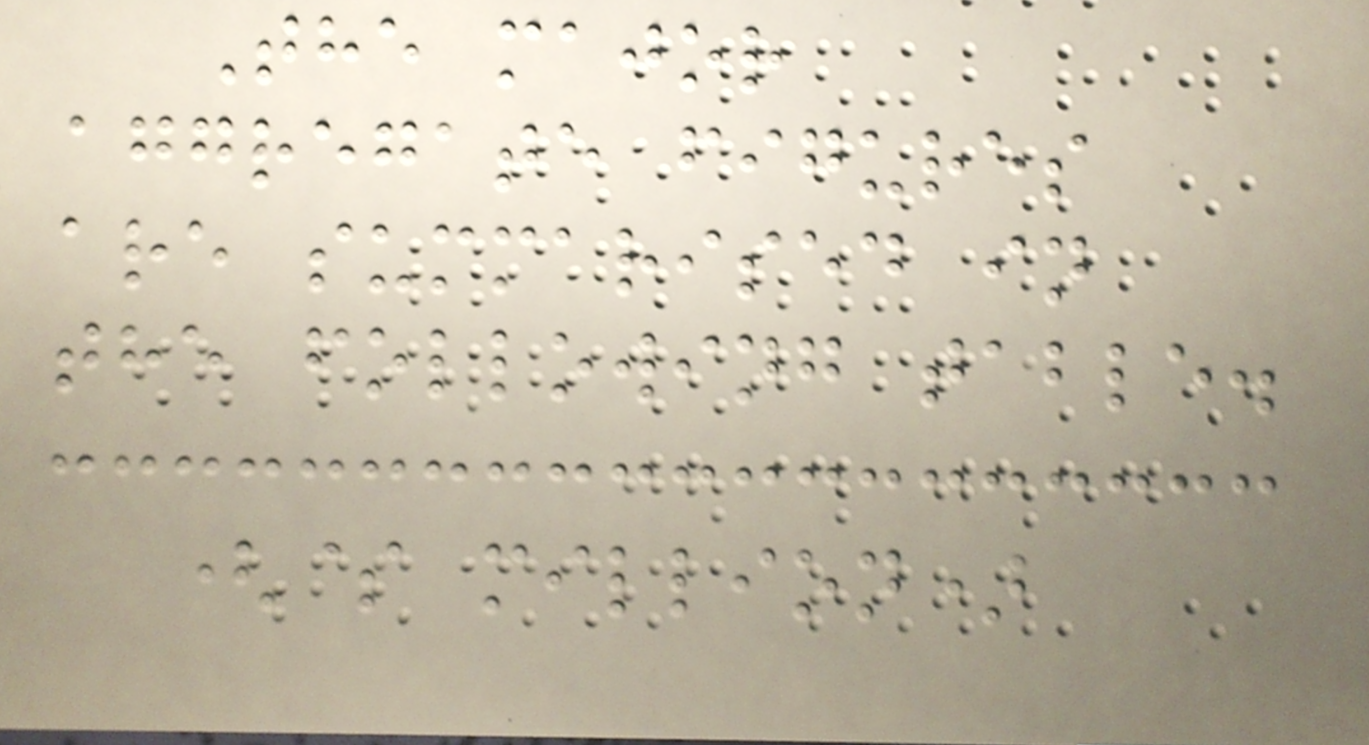The major
aggregate figures
are summarised in
the following table.
($ million)
